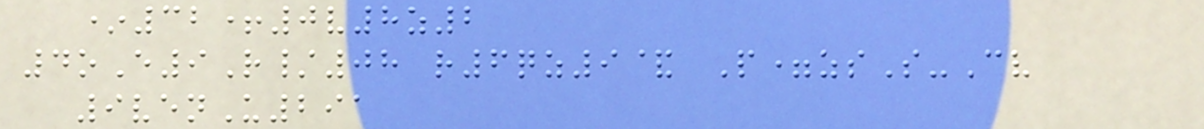*32+0v8z2
4oE9R/08 r6qz9& P=zsS-Cv
9venU291
